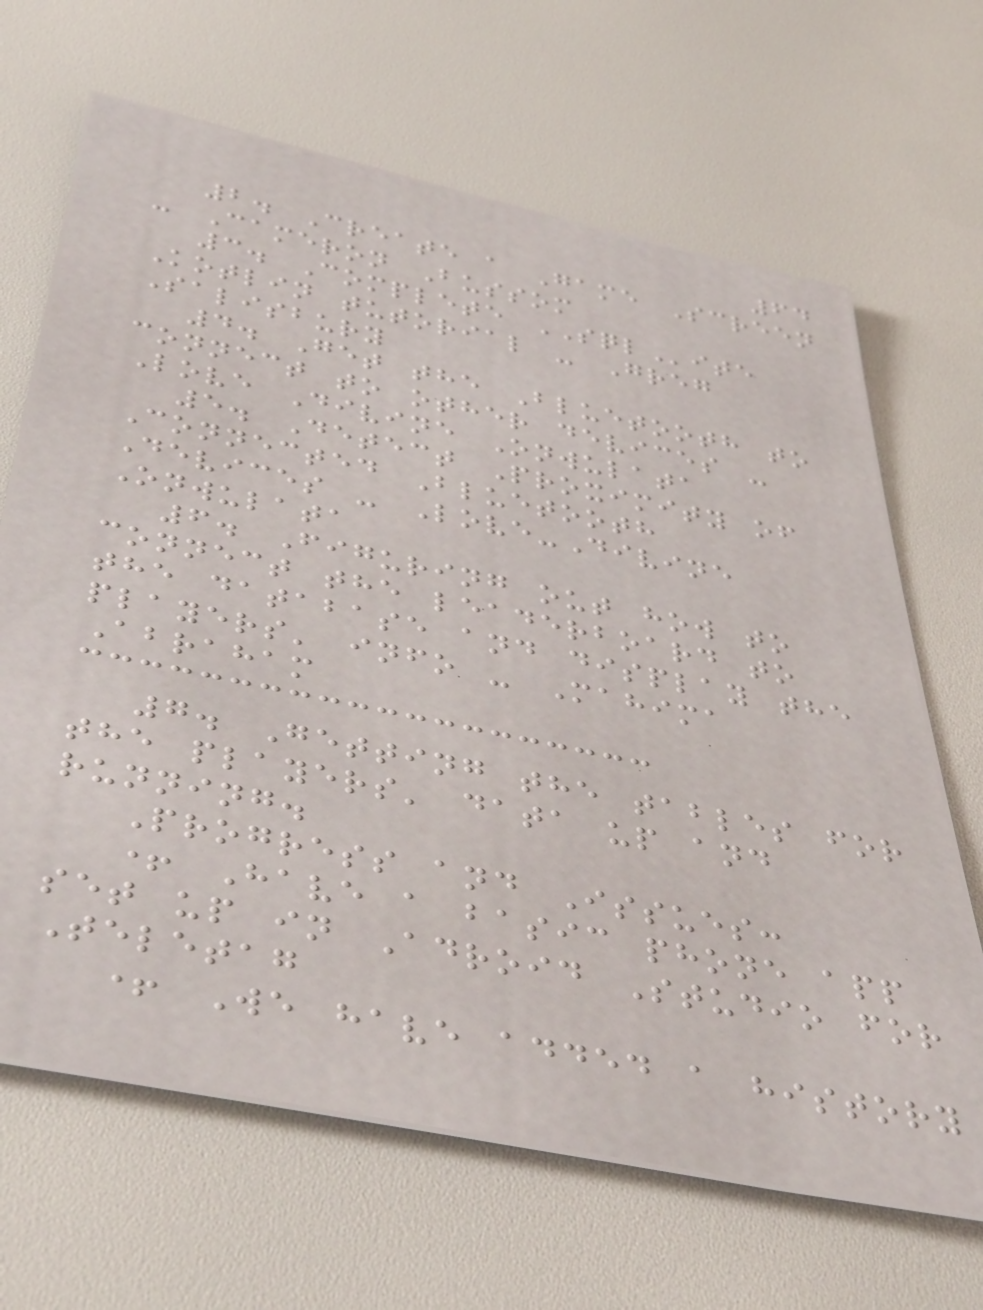64
2. Create a Game Screen
- Cameron Bussom
3. Complete SQLite
Kotlin tutorial - Greg
Salisbury
4. Get the Bluetooth to
connect to other devices -
Love Divine Onwulata
5. Detect Proximity of
Connected Bluetooth
Devices - Love-Divine
Onwulata
6. Figuring out how to
connect the leaderboard to
the database and display the
players' info - Mahima
Abraham
7. Getting the tables for
the players' data up and
running.
Progress and Issues:
+ Have a basic phone app
set up in Adroid Studio for
Teletag
+ We have added a history
